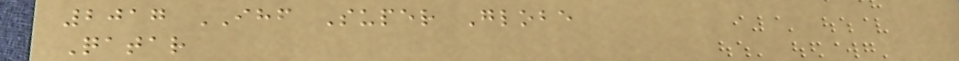2017 IHF Super Globe
Qatar
